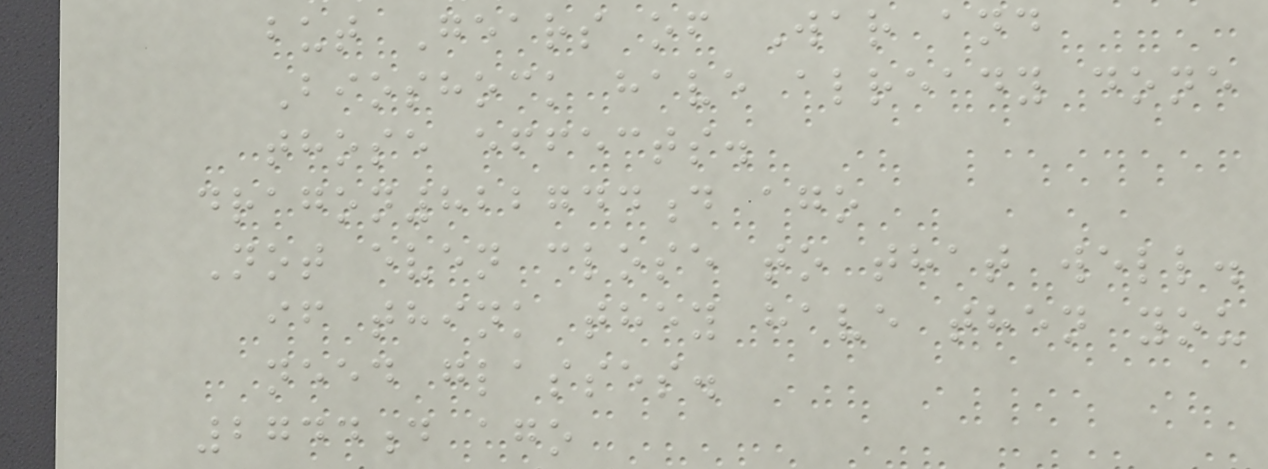but Gears of War and
Bioshock have already done
those effects.
dragon822744d ago
Not even close to that well.
if think they have then you
need glasses.
2744d ago
